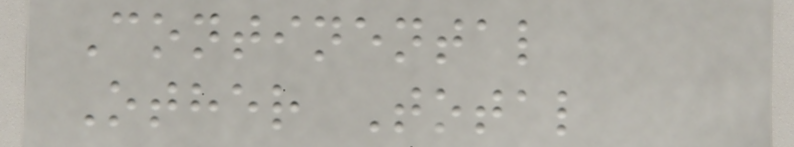Continental
Other Total
